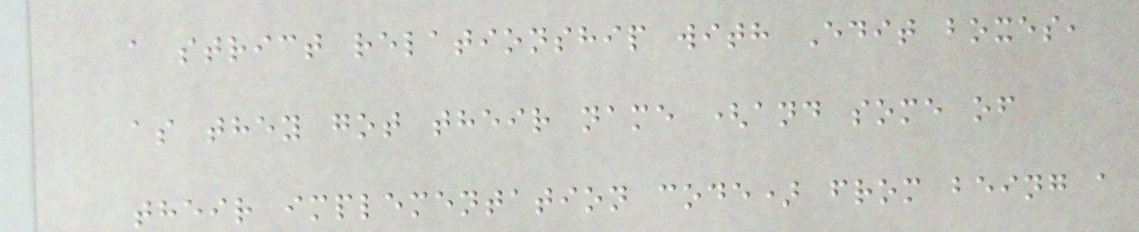a strict relationship with Edit boxes,
as they got their name (and some of
their implementation code) from being a
